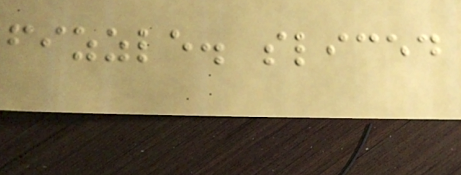fizzle. sliced
